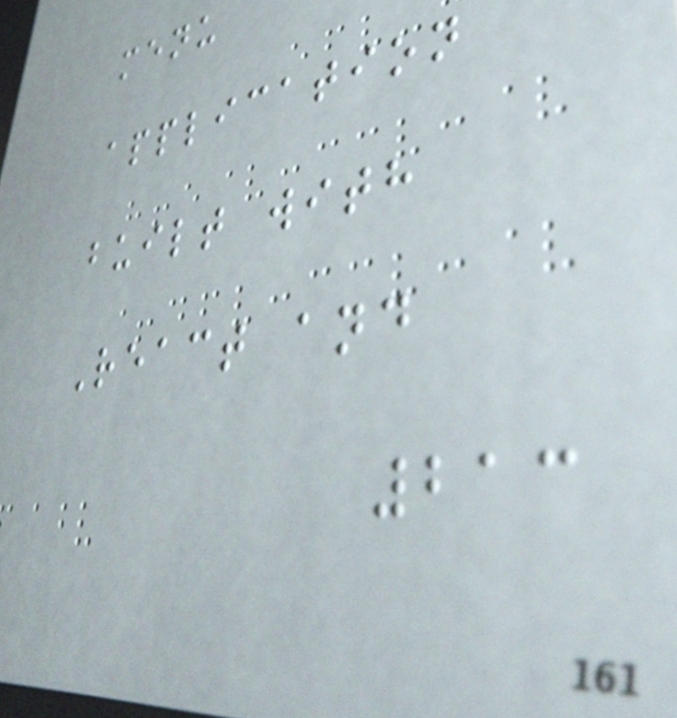menu
application
built with
React and
213
